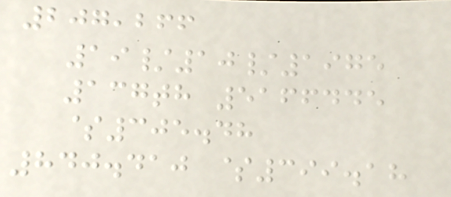207,266
19/10/1975
137th 5166445
$305.48
840.410 $399.18
